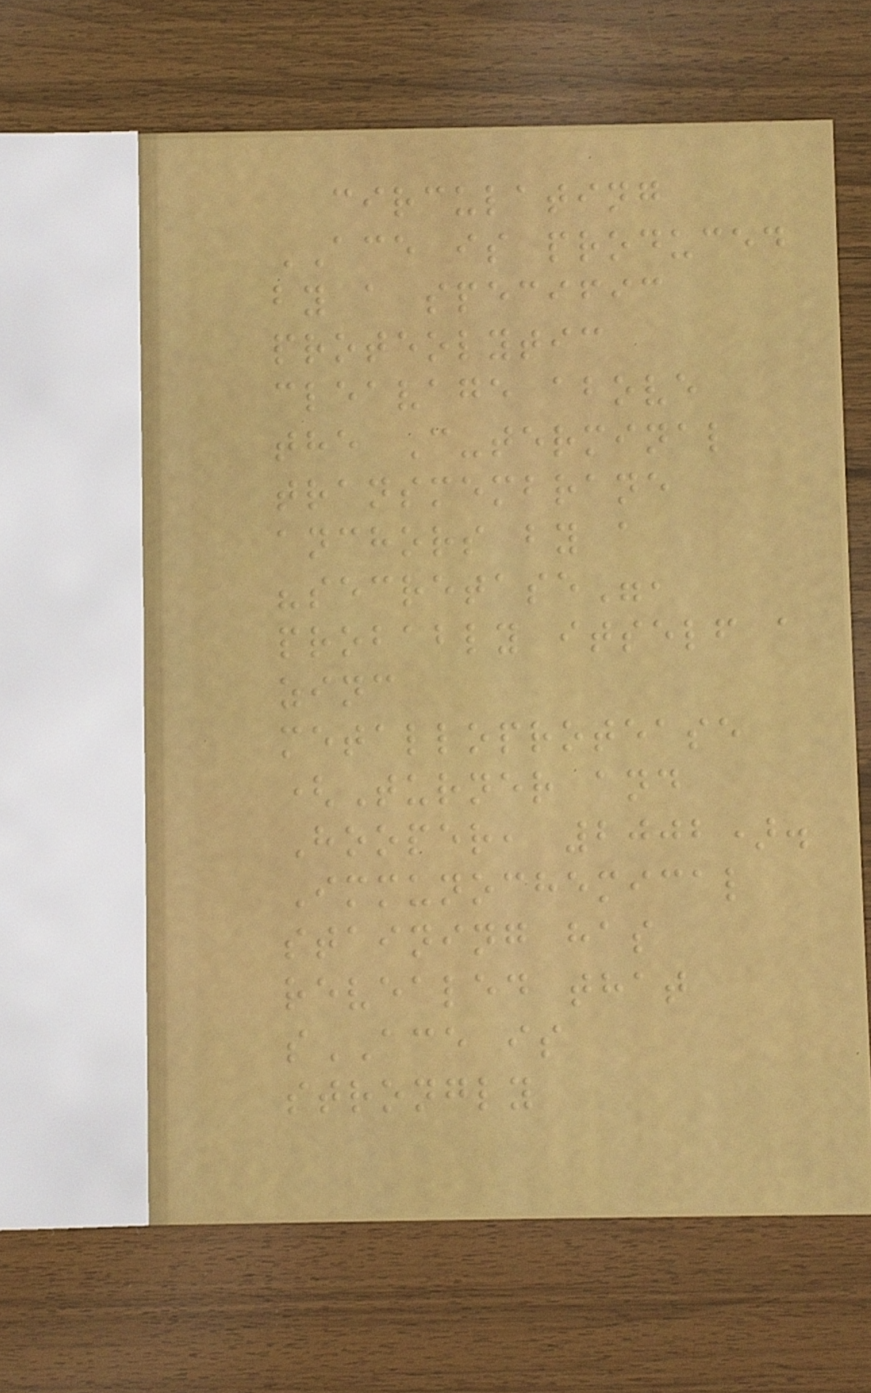circulating
ACE is produced
by a specific
proteolytic
cleavage above
the C-terminal
transmembrane
anchors by a
"secretase",
probably itself a
zinc
metalloprotease
(Turner and
Hooper, 2002).
Immunochemical
staining has
revealed that
sACE is
strongly
